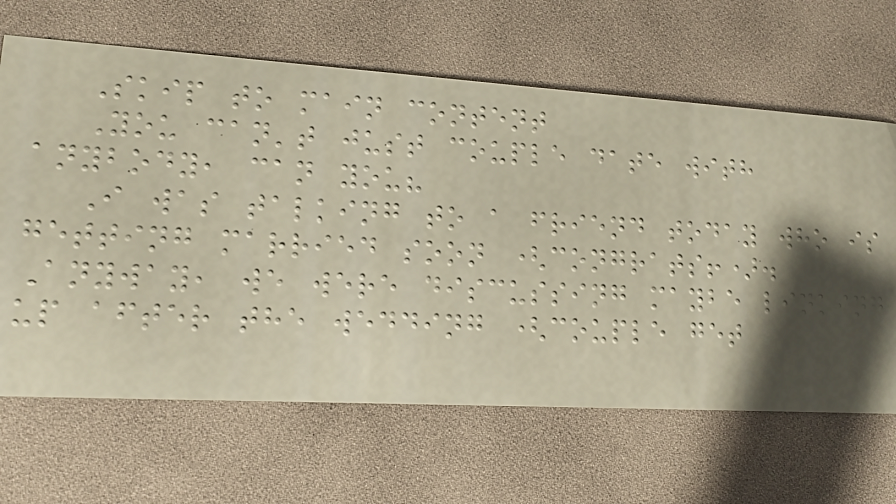Skip to main content
You can't just couple date with
anybody, can you?
I was talking to a friend today who is
getting married soon (congrats!).
Anyway, we were discussing maybe linking
up after the wedding (couple get
